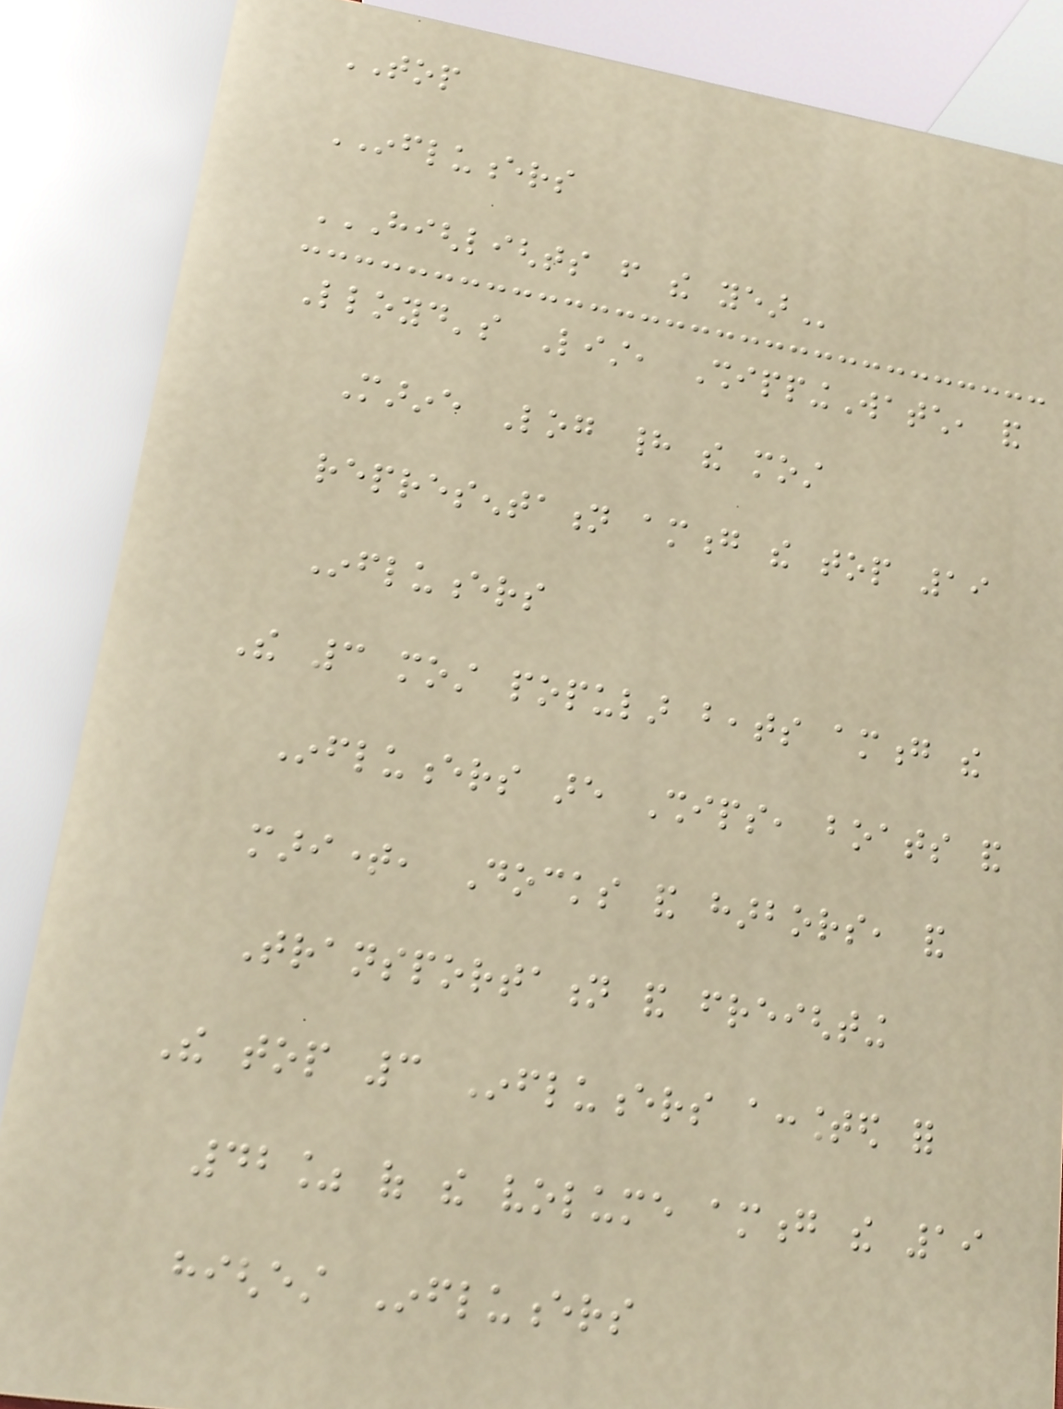TOP
INFLUENCERS
HIGHLIGHTS FROM THE YEAR
Lloyd's List, ShippingWatch, and
Marine Log had the most
representation among the top 19
Influencers
The 3 most popular beats among the
Influencers are Ships, boats and
maritime, Docks and harbors, and
Transportation and freighting
The top 3 Influencers accounted for
42% of the volume among the 19
highest Influencers
